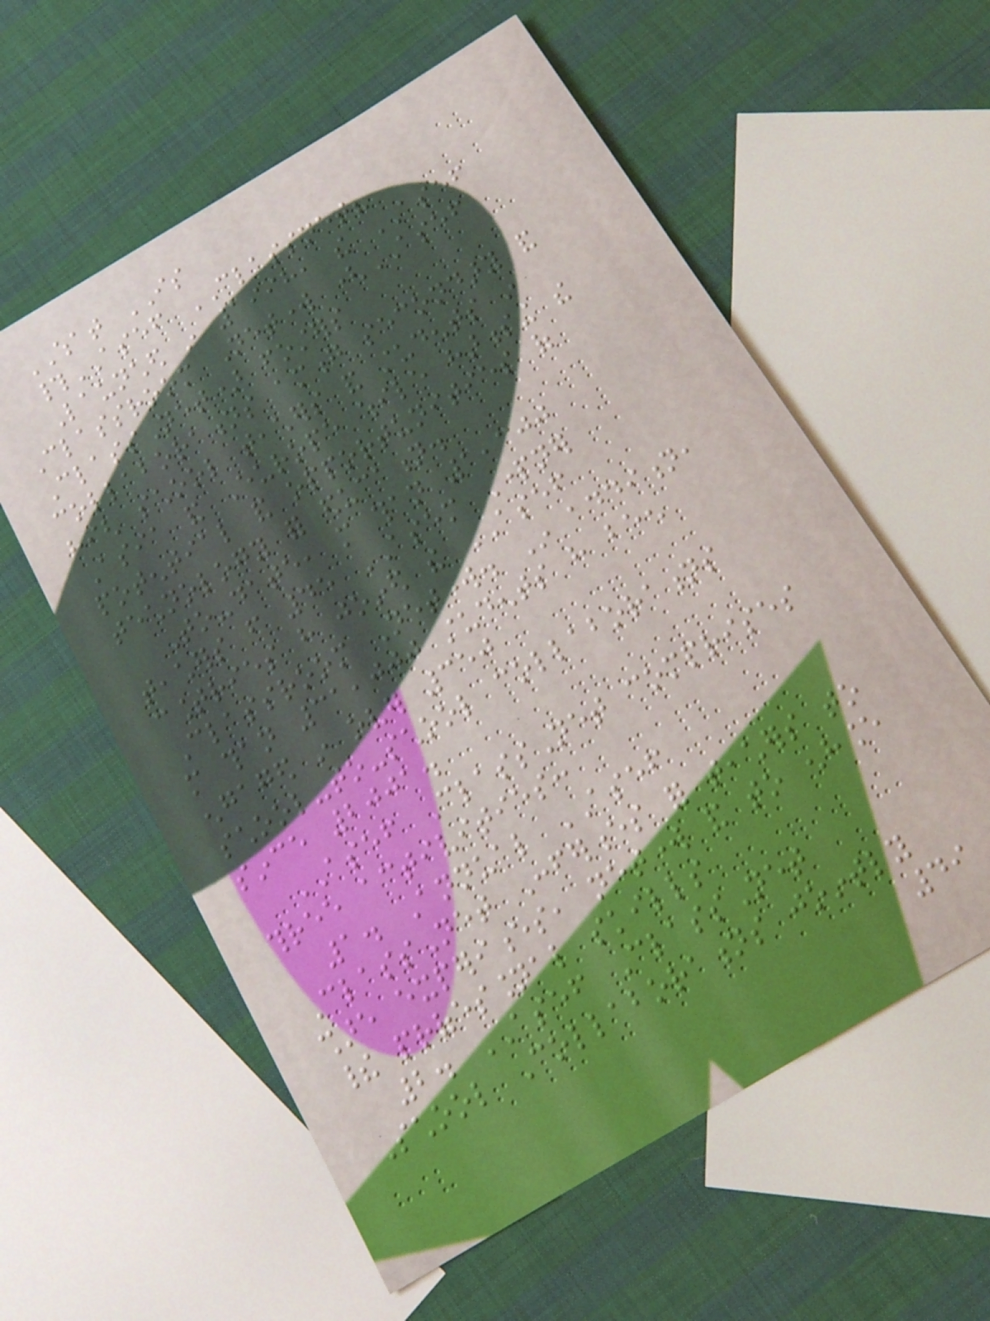WHAT IS
#ASEF CLASSNET?
Launched in 1998, the ASEF
Classroom Network (ASEF
ClassNet) fosters
collaborations among secondary and
high school teachers and students in
Asia and Europe while harnessing the
potential and opportunities of
technology for education.
To-date, more than 1,300
teachers from 45 ASEM Partner
countries have joined the ASEF
Classroom Network. In addition,
more than 31,000 students have been
engaged in over 350
school-to-school collaborations
since 2001.
ASEF ClassNet comprises
three activities:
1. Annual ASEF
ClassNet Conferences for teachers to
share experiences, network and to enhance
their professional skills
2. ASEF ClassNet
School Collaborations jointly
49
